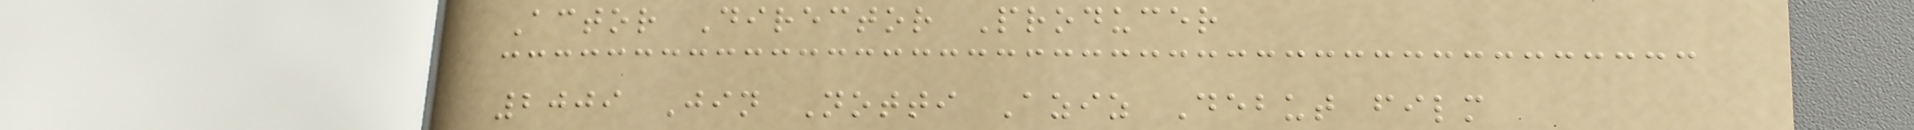Actor Director Producer
2009 Jin Notti Aziz Debut film
